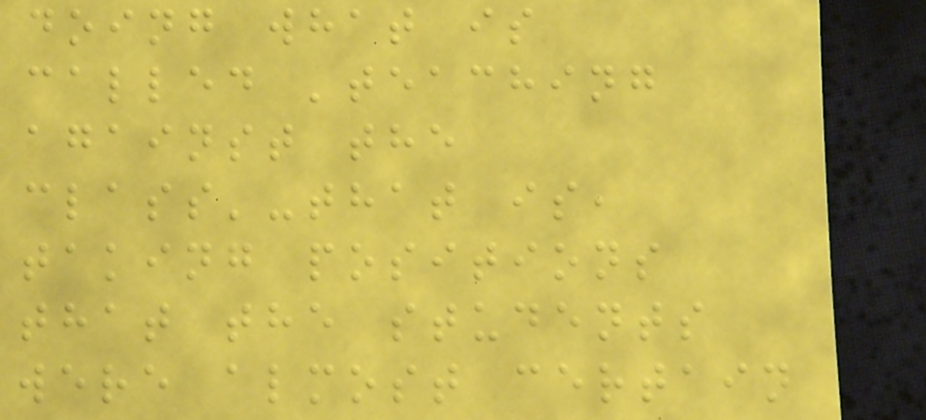doing what is
called 'teaching
against the
class'-that is,
taking positions
that the students
were almost certain
